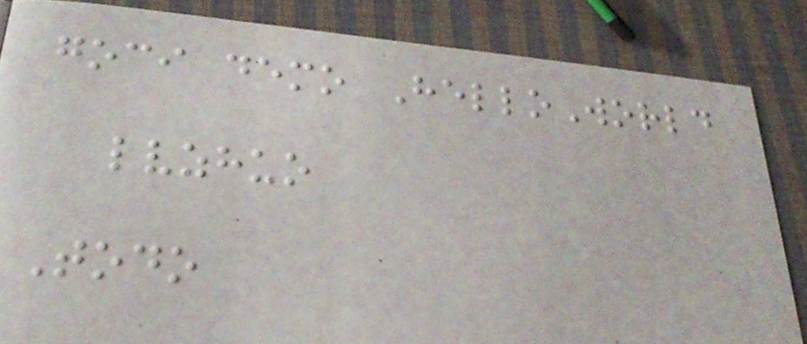goci demo HelloWorld
lvzhuo
Todo
